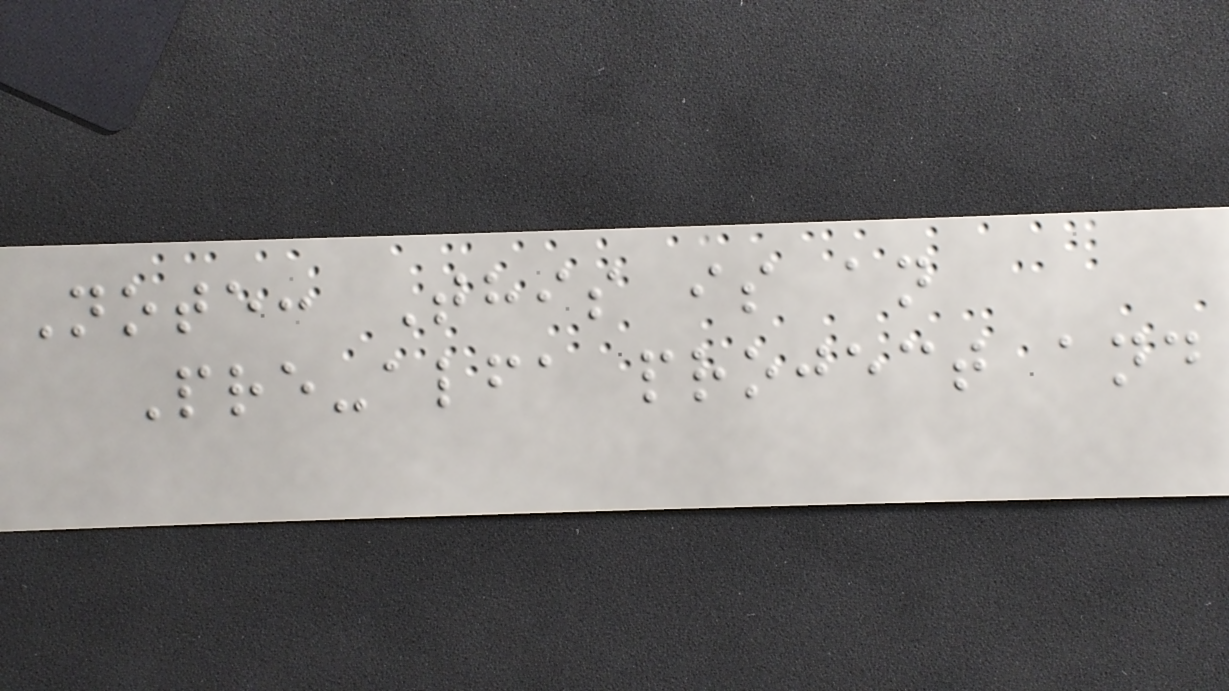Note: This is an
Pre-alfa project and
